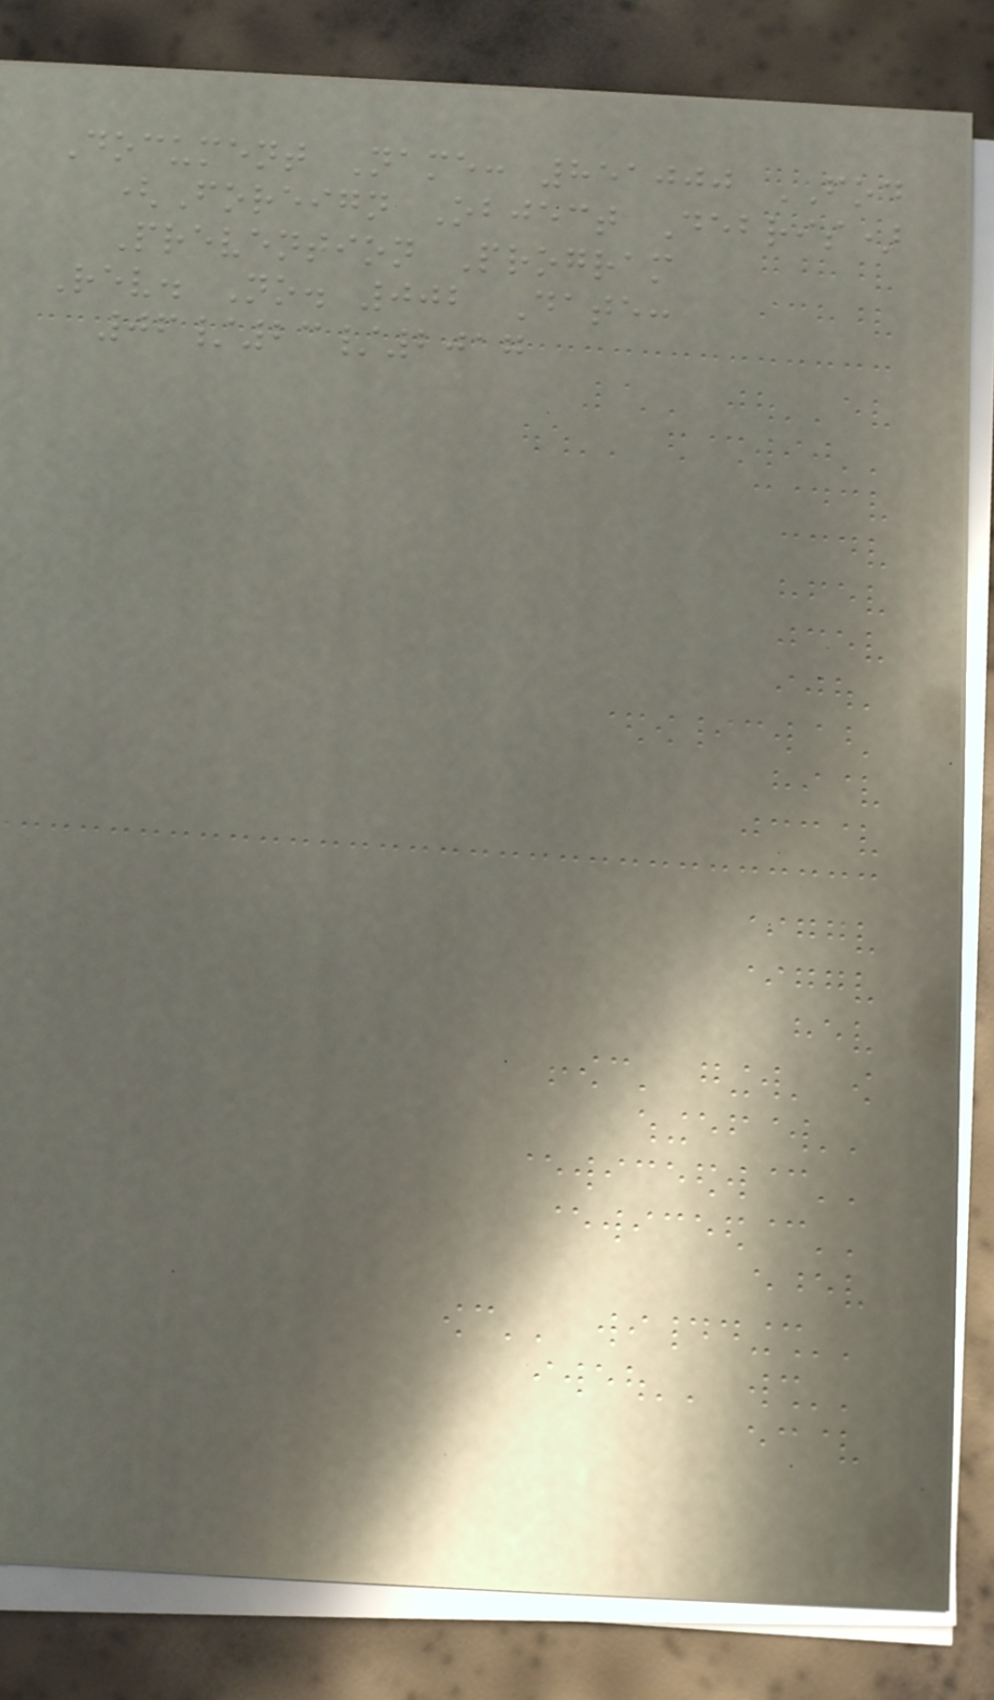Document Name: 851000 FOD
(Foreign Object Debris)
Prevention Program
Rev. No. 002 Date:
06/23/2017
